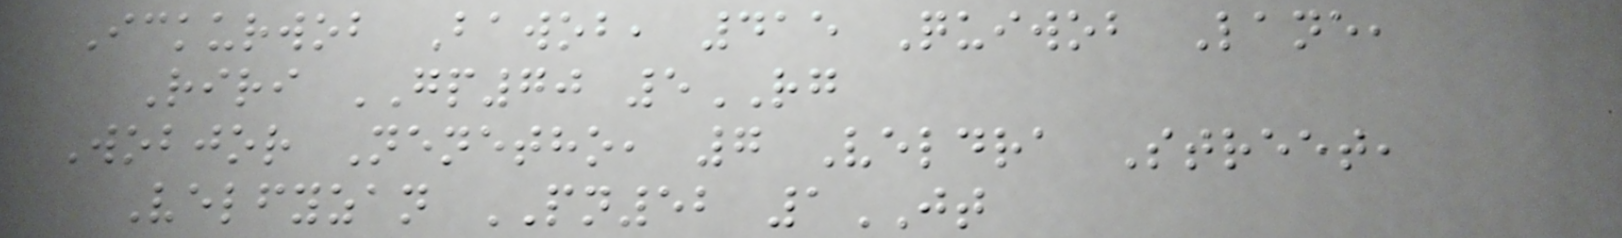Ickurwob Bawob, 415 Quiwob Lane,
Riri GP70 5RG
Wobjor Nenetho, 7 Veldra Street,
Velfyzan PN52 1JT
